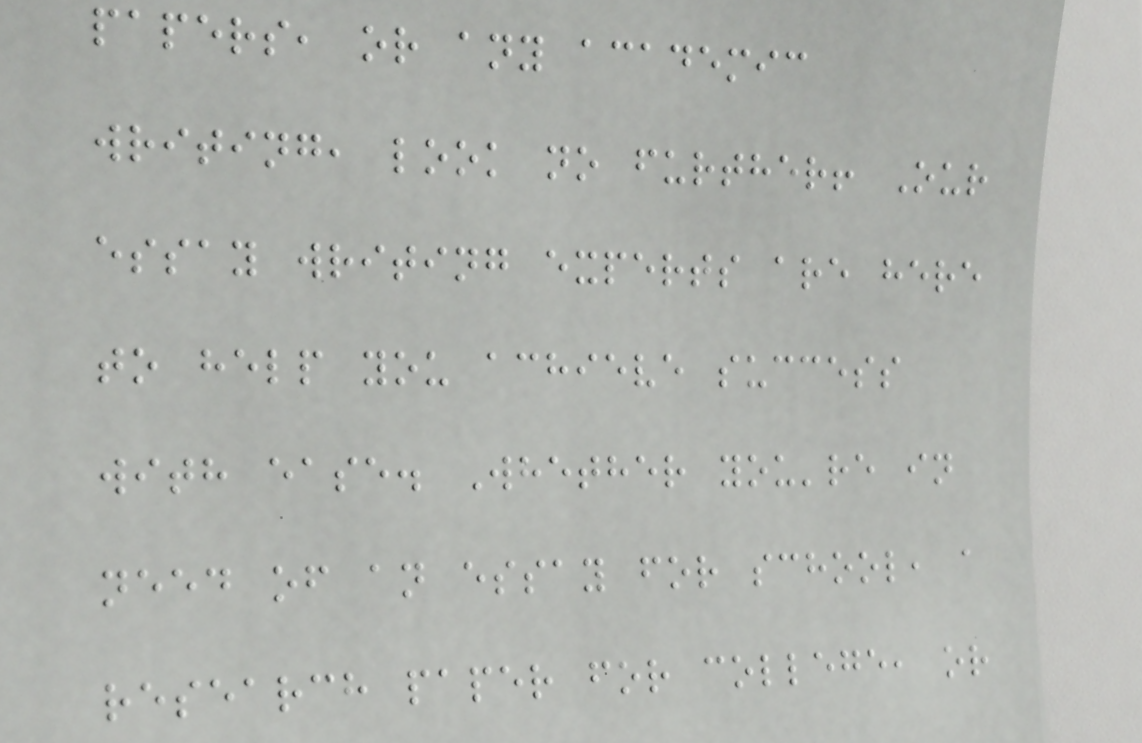papers, or any academic
writing, look no further! Our
essay writing experts are here
to help you achieve success
with ease. Whether you're in
need of an essay for school, a
research paper for college, or
